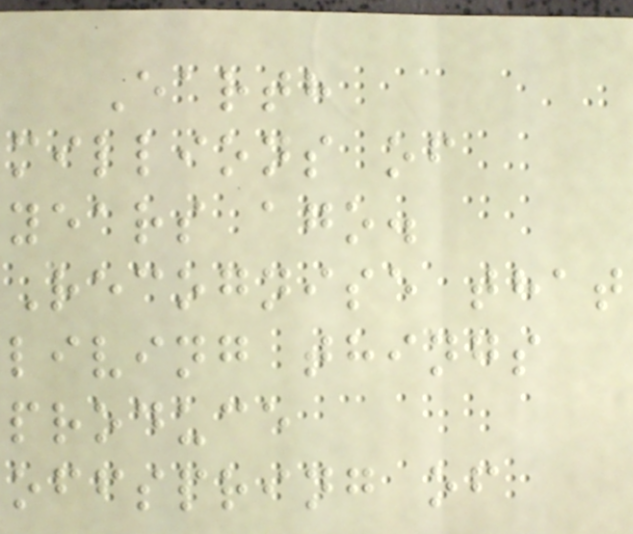Earth
millions of
years ago.
Recognise that
living things
produce
offspring of
